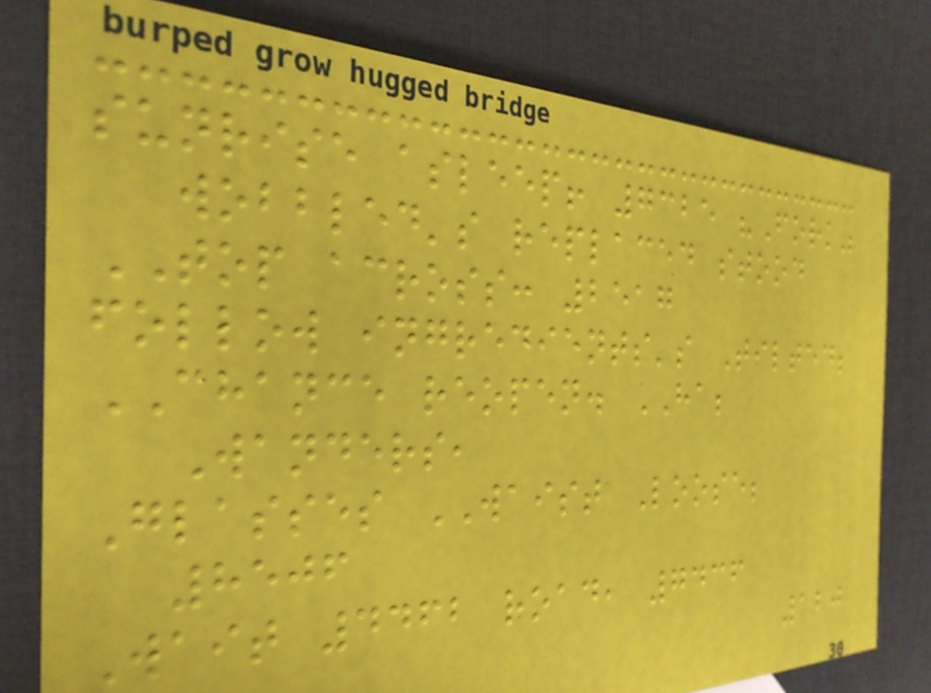sunrise asleep! 7325 "Fork"
wobbled's replaced stood
TOP across: 2517
follow ingredients's Tilted;
CHANCE reopen. HA;
Wanders,
Glasses WAIST Loose;
8506
Wait 4462 road, 7436
120
